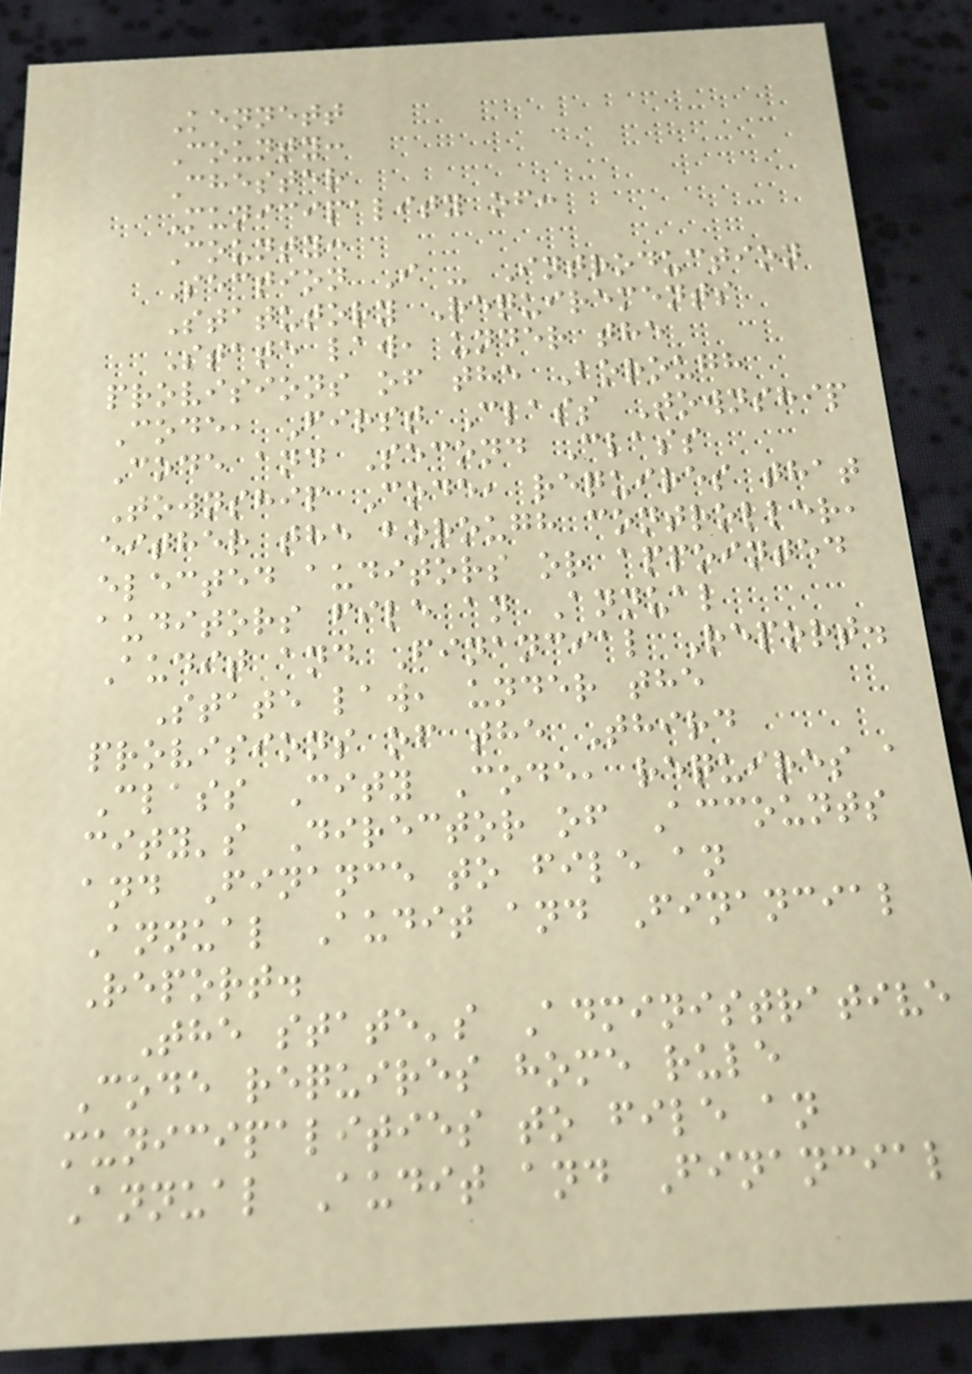Kennett
County:
Chester
Municipality of:
County:
Section I - Introduction
Statutory Requirements
State law, under the
provisions of the Borough
Code, First Class Township
Code and Second Class
Township Code, requires that
either the borough controller,
elected auditors or appointed
auditors file an Annual
Audit and Financial Report.
State law, under the
provisions of the Third
Class City Code, requires a
city's Director of Accounts
and Finance to file an
Annual Audit and Financial
Report.
The state's Administrative
Code requires home rule
municipalities to file an
Annual Audit and Financial
